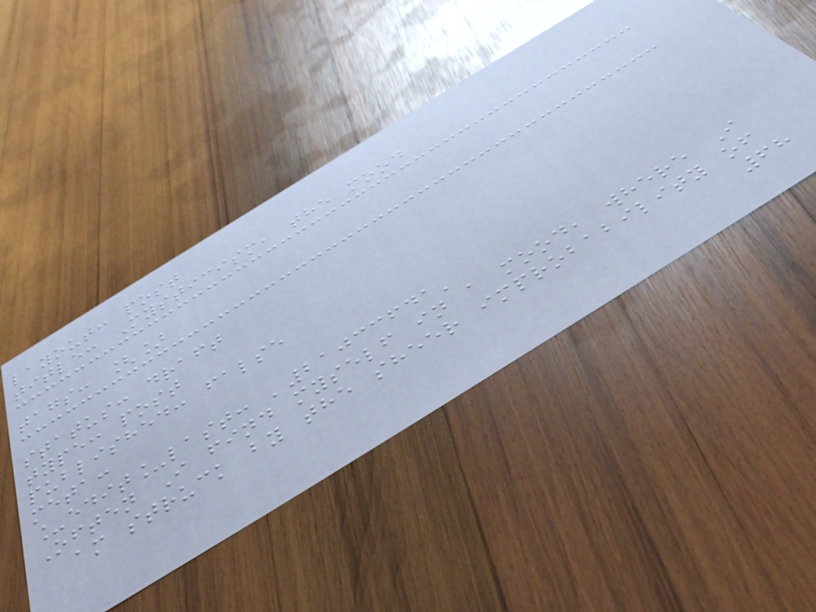layout: post
title: Mysticism, the mood
tags: []
status: draft
type: post
published: false
meta:
_edit_last: '21033641'
Often I find myself in a mood, where I
am struck by the sheer improbability of
68
